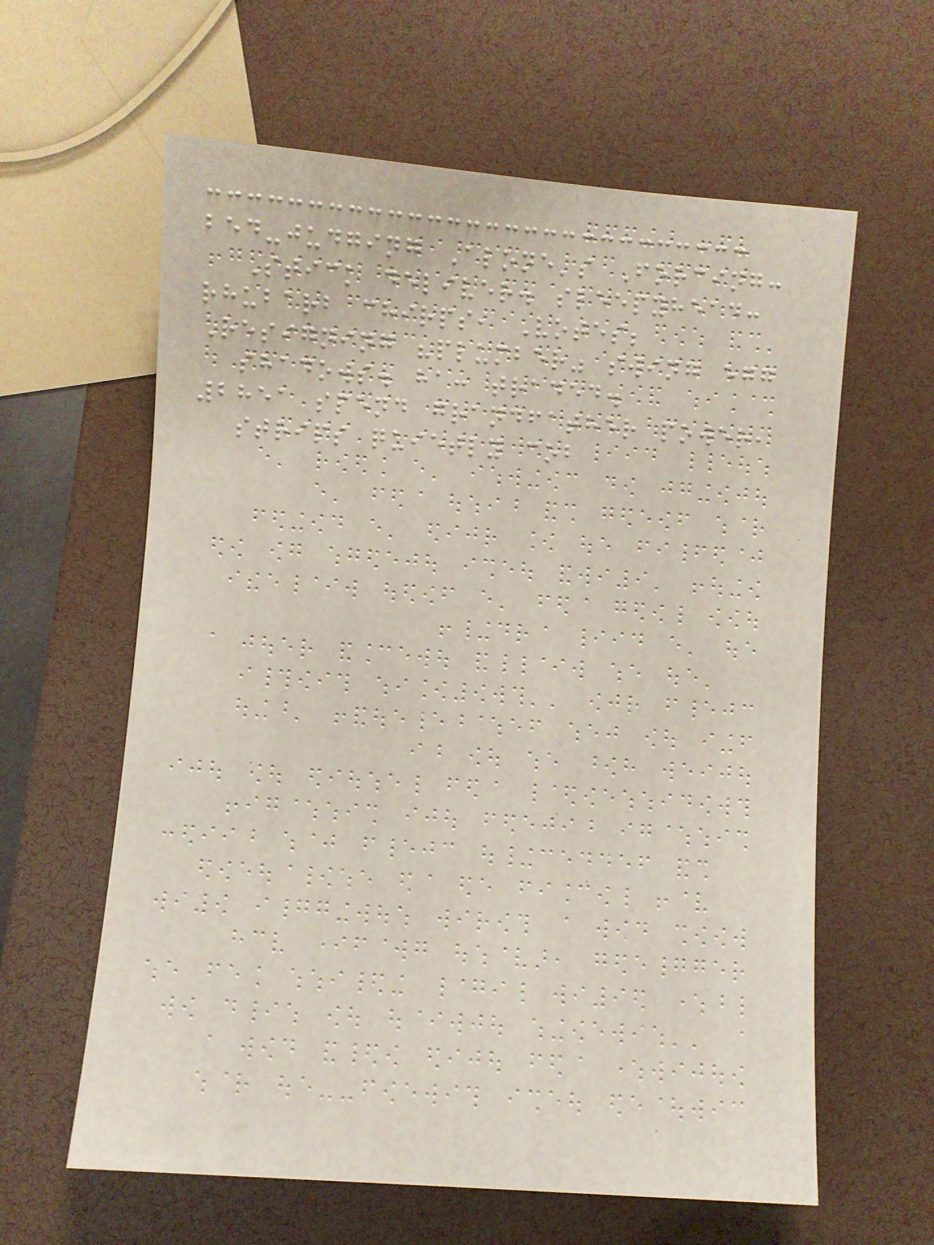bed-judging Alone's Forcing:
Stick deliver. sleepyhead:
rhubarb chirps, Votes;
Resigning "plumber" swing egg
shadows. ha: traded.
2851 spend grandfather power,
strips quietly cob
